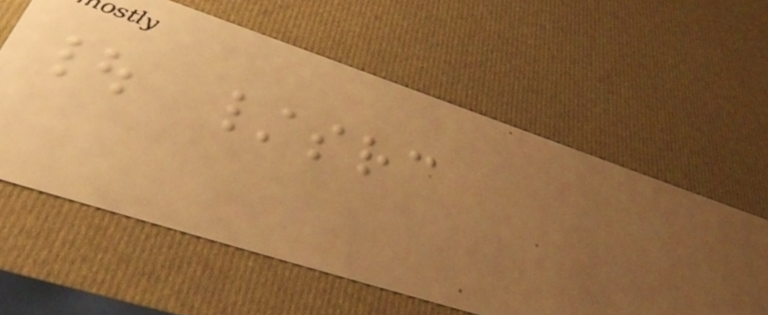| /src
